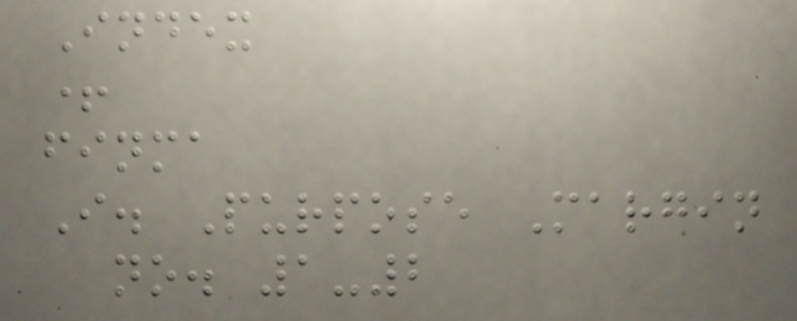Index
+
finma
I. Purpose Margin
no. 1-2
